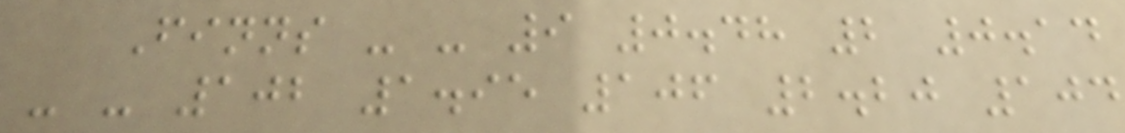Finns - - 9 0.48 2 0.14
- - 102 1.95 106 2.20 104
